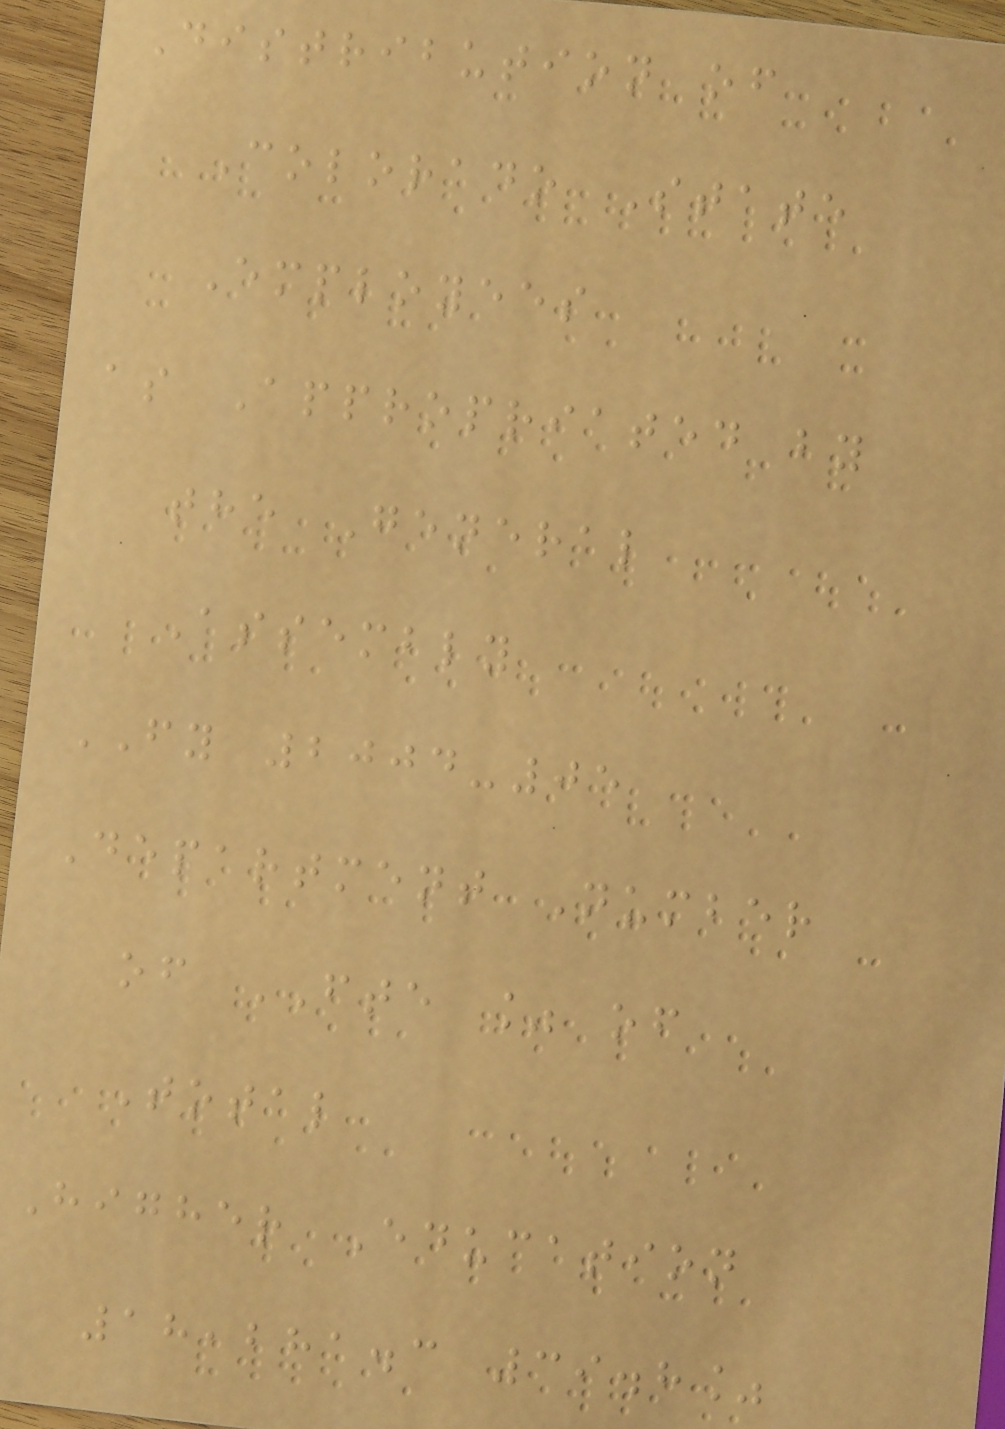Distribution of
Colorado State
Employees
as Appropriated by
the General
Assembly
FY 2004-05
Department Number
of FTE % of
Total
Higher Education
18,281.3 39.8%
